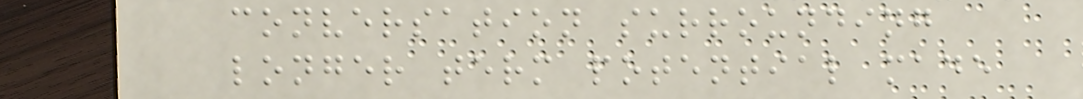conversation surrounding
longer term potential made
